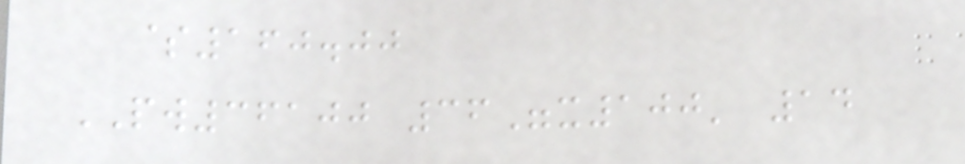$160.00
PW36100 36"x100' 14
